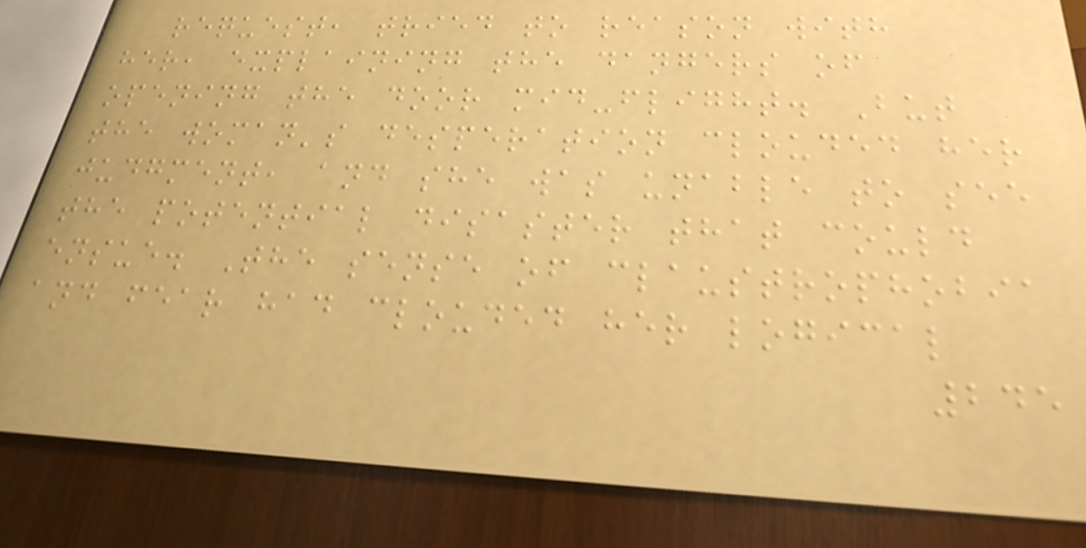request, tried to reason with
her, explaining the dangers of
opening the door mid-flight. But
the woman's desperation clouded her
judgment, and she was unable to see
the potential disaster that could
ensue. The sense of claustrophobia
and fear had clouded her logical
245
